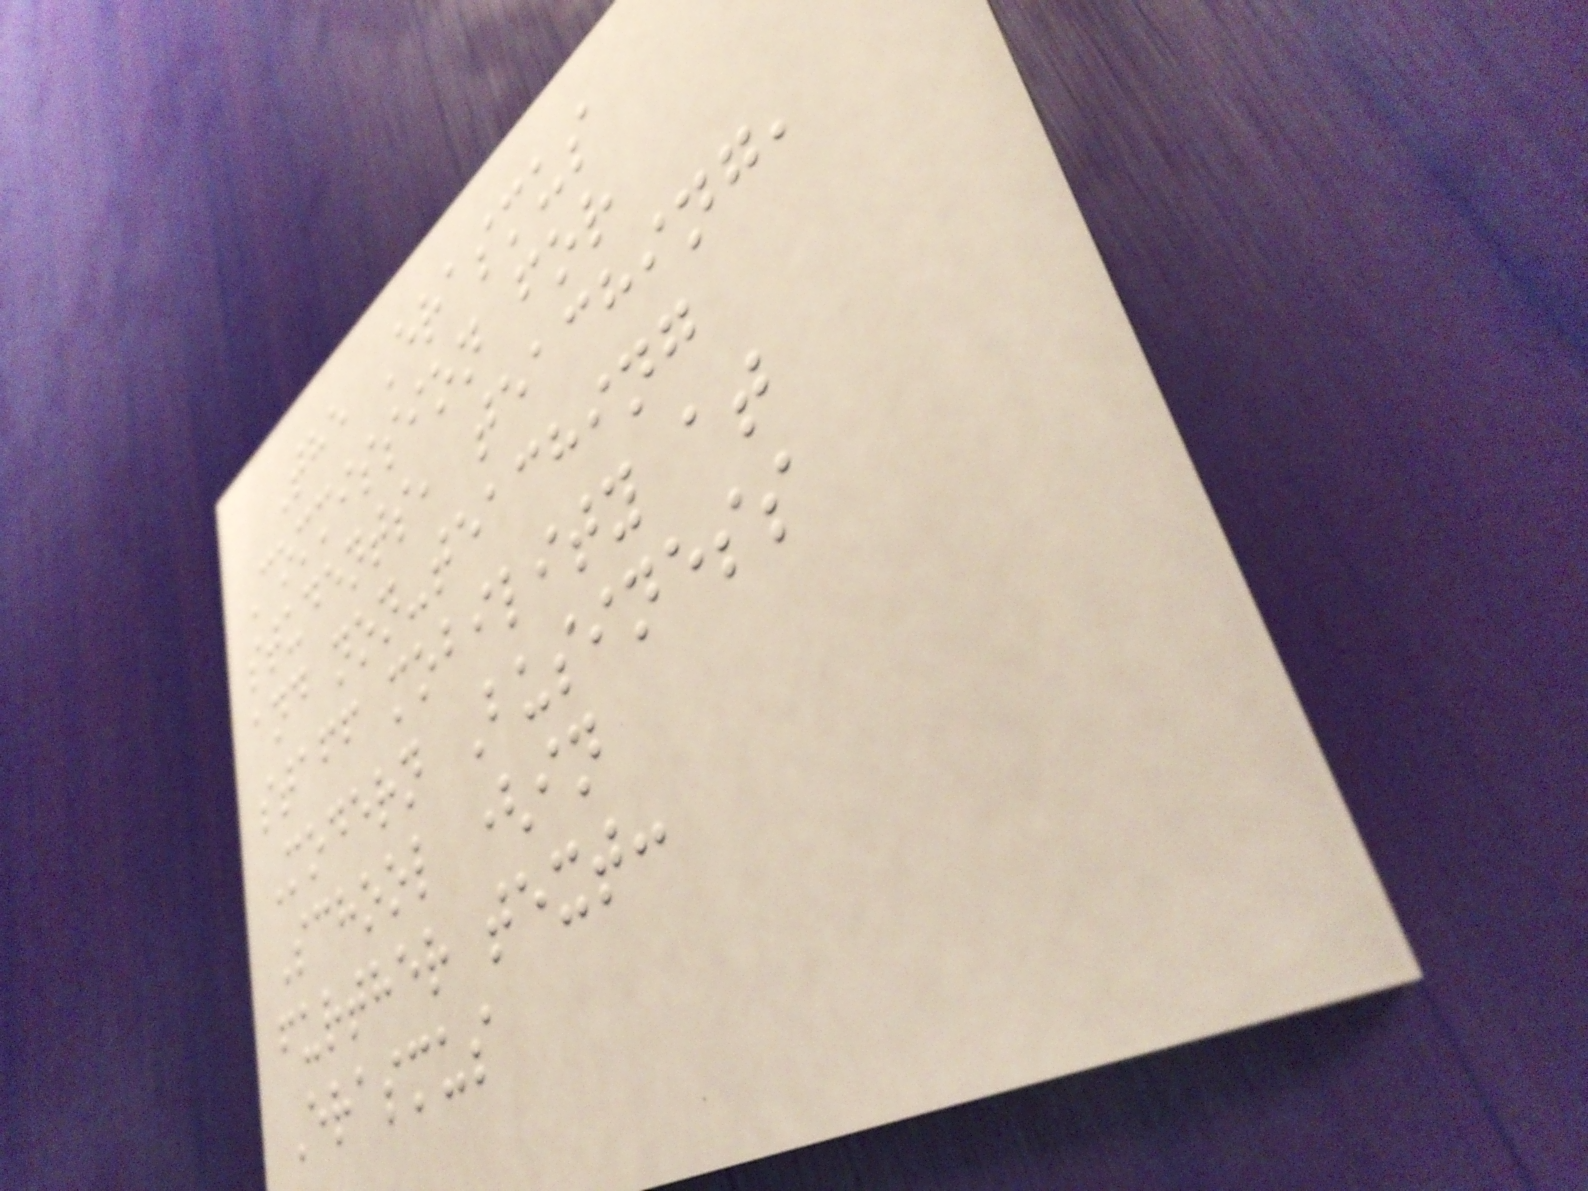The Erasmus
Commission for
students, teaching,
and non-teaching
staff mobility at
Modern Business
School (in
further text:
Erasmus
